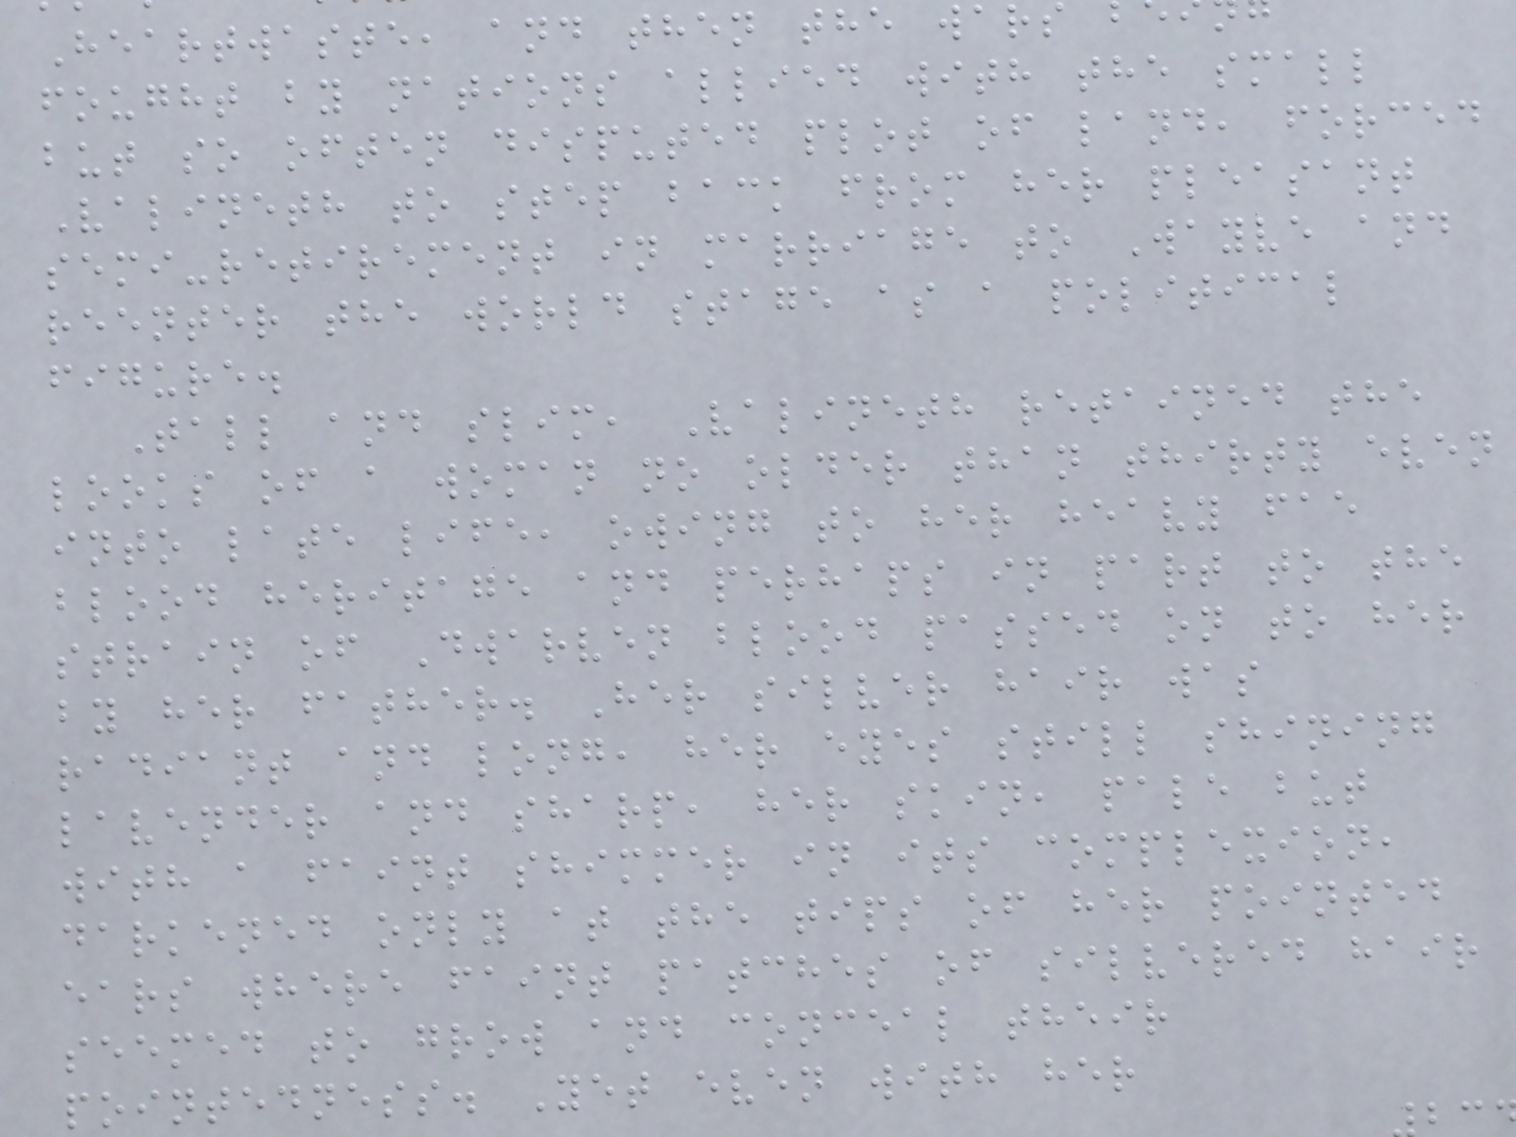Heartwaste, and then the wars
fought by nations allied with the small
but so often disputed plot of land, forced
Valineth to step back from her pleasant
semi-retirement in marriage to Wayve and
reenter the world stage as a political
figure.
Tall and slim, Valineth retained the
looks of a woman no older than thirty even
into late life, owing to her heavy fae
blood heritage and perhaps in part to the
strain of Dwarven blood passed on to her
by her father. Her silver hair was
radiant and long, her eyes still shining
lavender and sharp, her skin, pale but
with a faint shimmer in its complexion,
darkened only at the tips of her pointed
ears where faint patches of silvered hair
seemed to grow and conceal their
pointedness. Yet even with her
